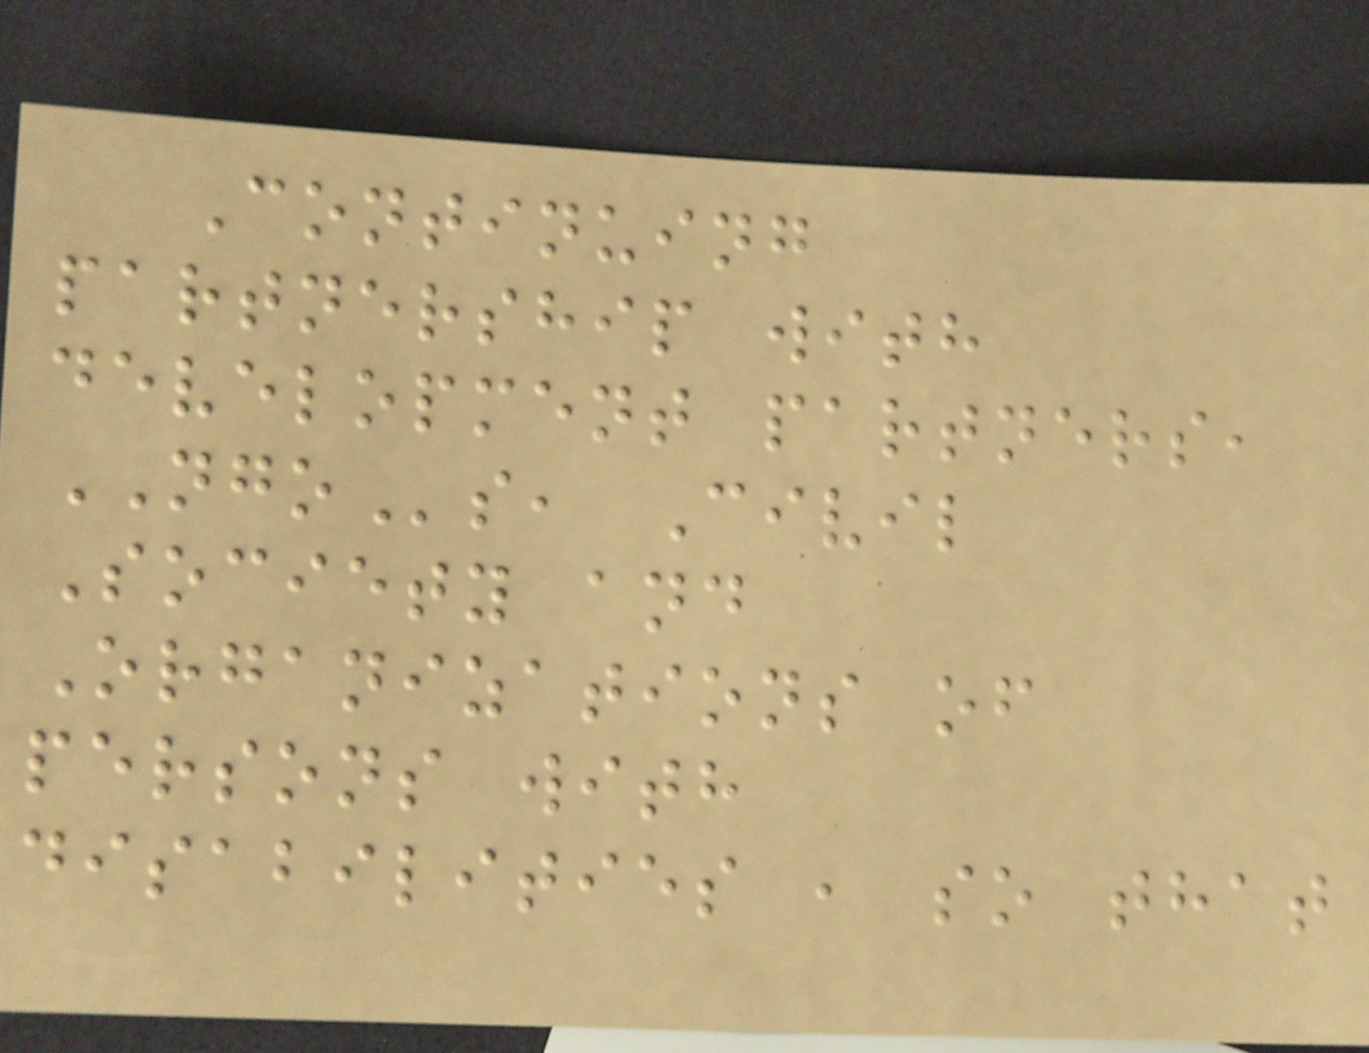Continuing
partnership with
development partners,
NGOs, Civil
Society and
Organizations of
persons with
disabilities , so that
